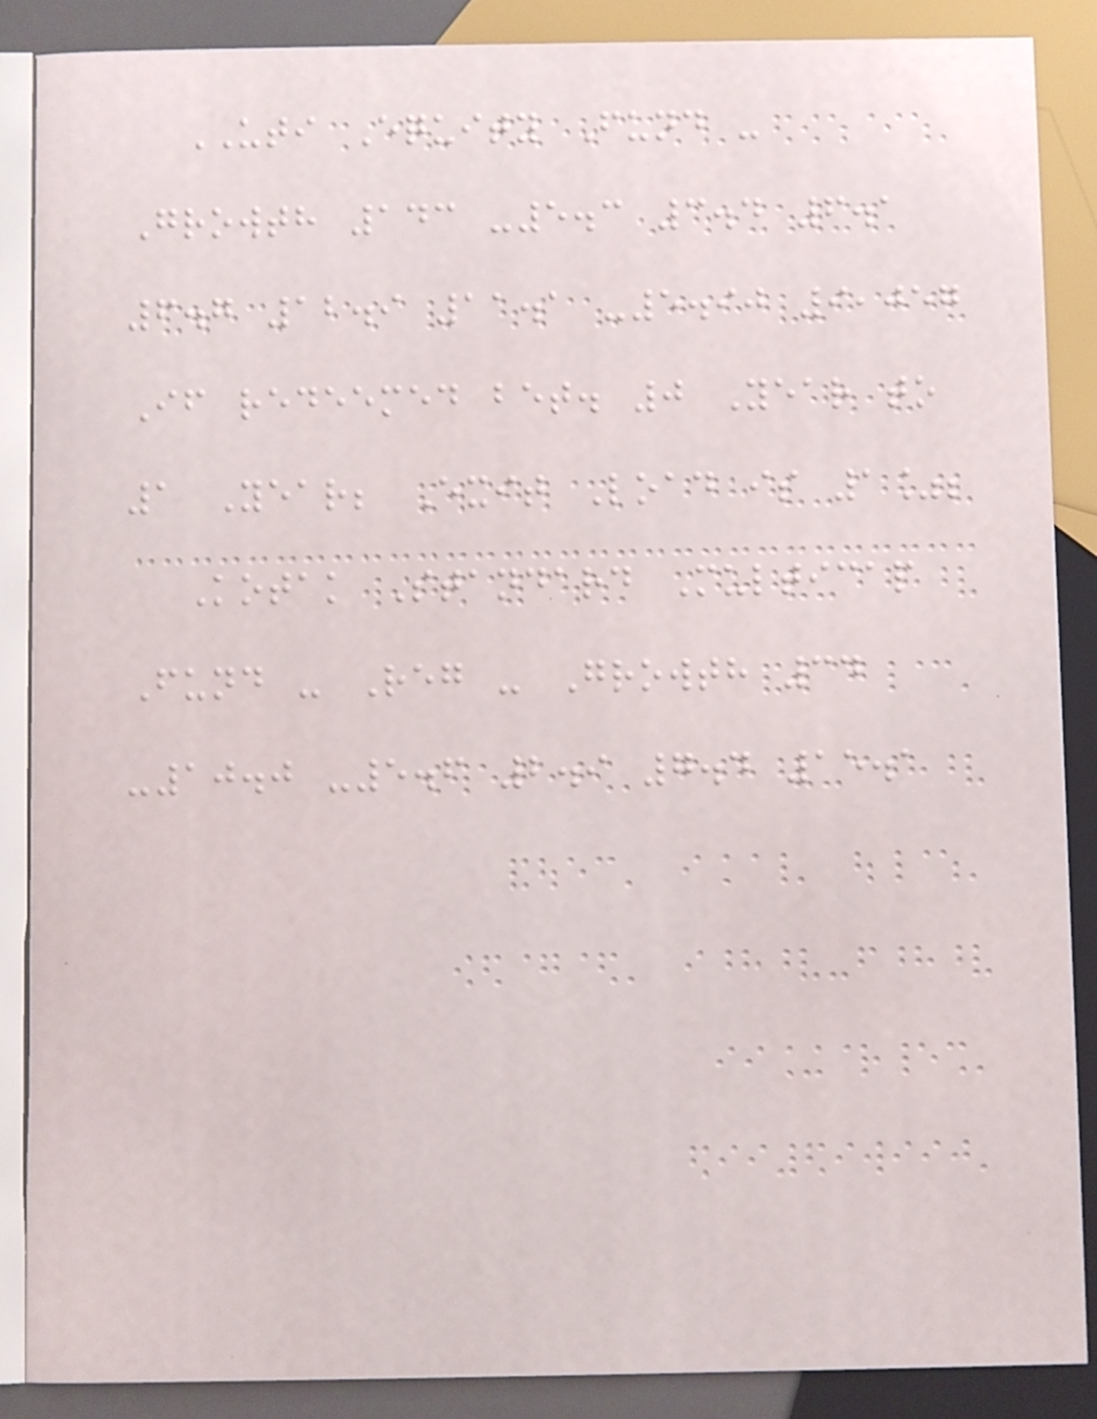UTI Equity Fund -
Growth 143 -5.3 3.4 6.1
6.7 12.9 11.1 -5.90 9,057
If redeemed bet. 0 Year to
1 Year; Exit Load is 1%;
Kotak Standard Multicap
Fund - Reg - Growth 34
-10.0 -5.6 2.9 7.4 15.1
